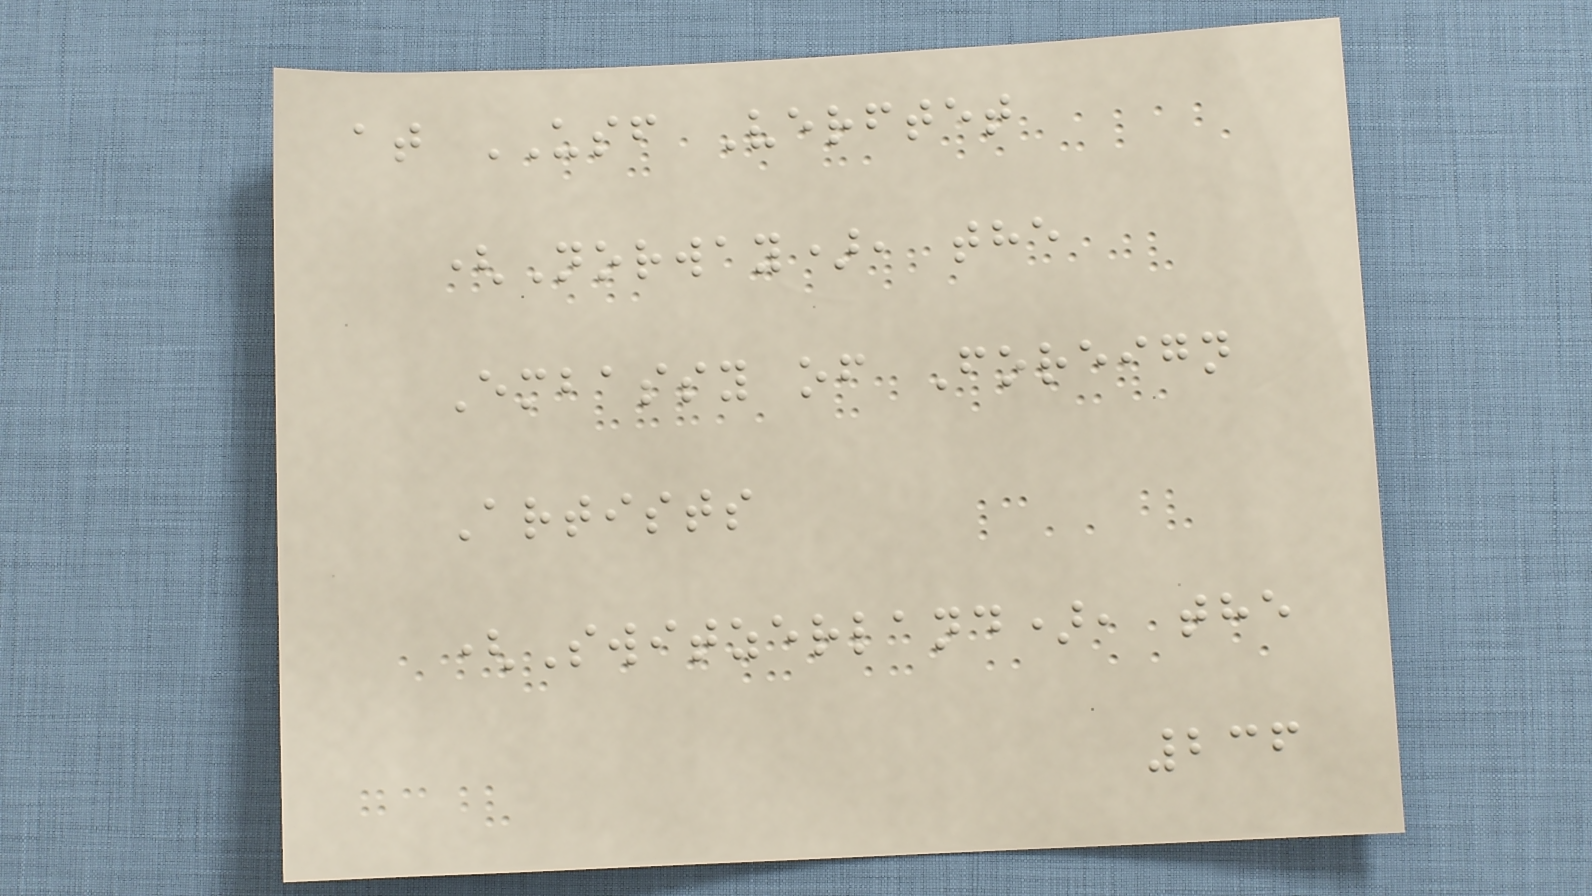at USF Verftet
(Norway), the
Embassy of Foreign
Artists
(Switzerland), the
236
